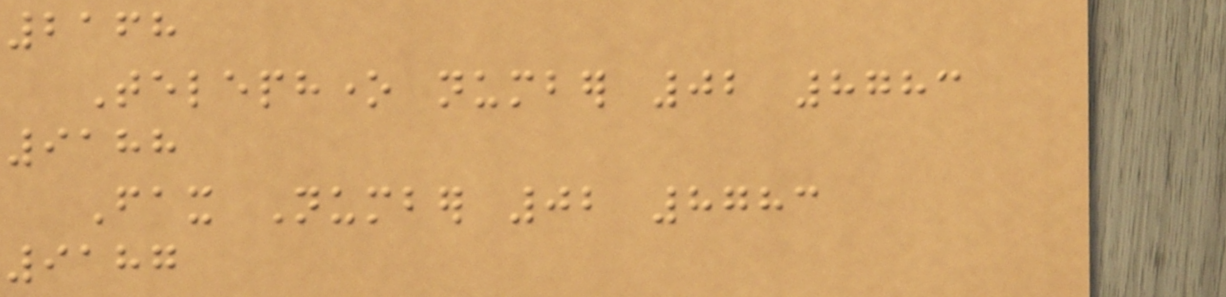2168
Telephone number 02 8783
9188
Fax Number 02 8783
9187
